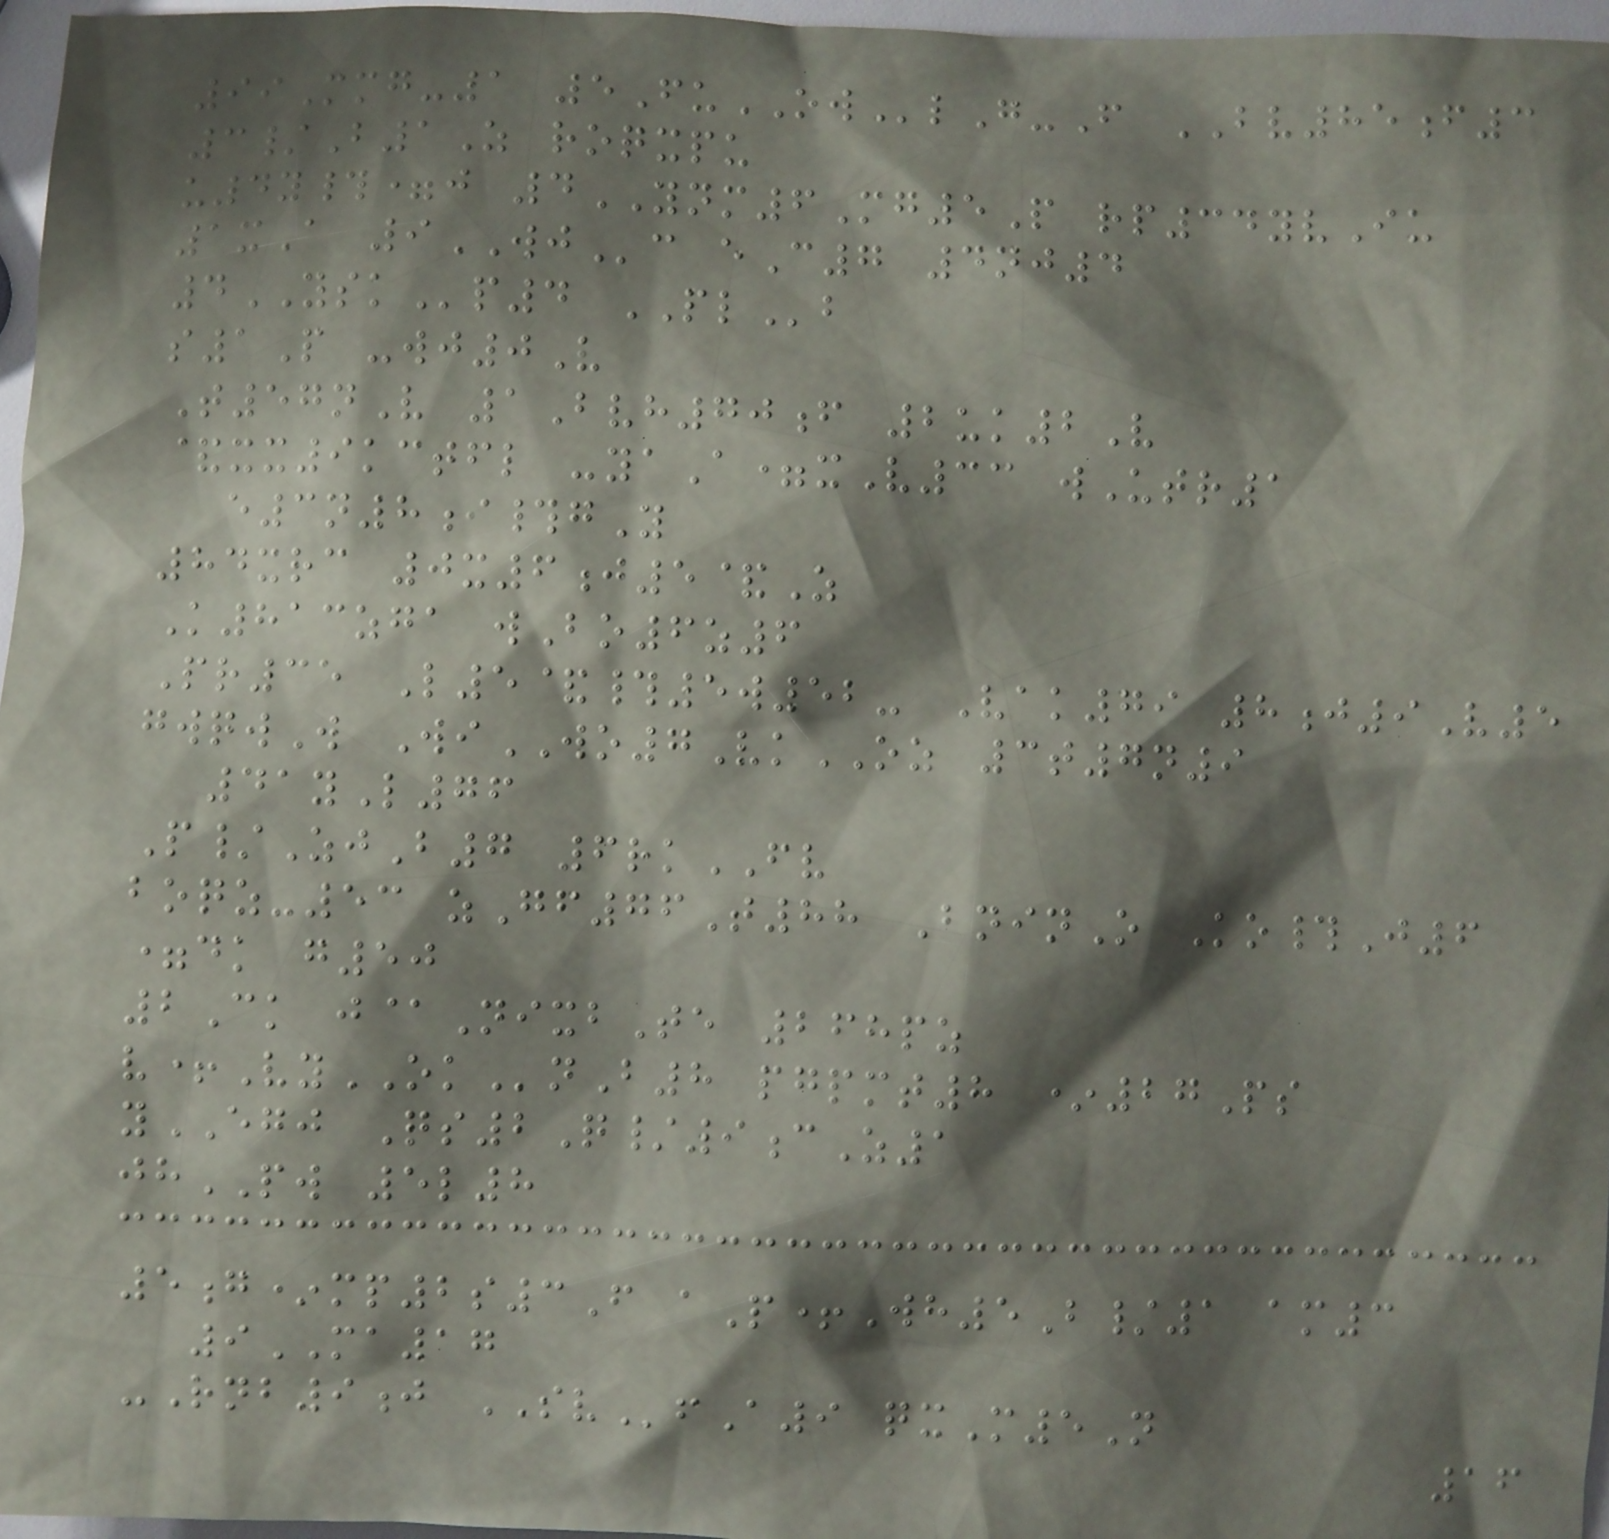99Mmg-1 5FuOWlG-F BV85f3
3/B1Z roqxpu
u4y#=j 4YNM6Mg5P rp34yvIu
1xA 9WJc eC7 4nj4
4YSKp4 PLb
s1P -wj0V
T57nV 1Bvh70f 2uk2V
&xx9kctfl -yaA=xV33 wUtr1
e3n8i#gY
84xrc 0x6j5&Z
K813zga wBo6z6
Pr35 L5&#5w52- Vak79 8j9V5
gwqwW WiWO7VkOZ 3t7n9
41yL76
P/ZjB7 6rkFV
boqz-53 zGf76T88 BninO Ko#J6
=dk g50
2Ck j@NixbTe 268pz
v+VyOKnB8 pgpmt8 *27Ps
yEGJ Qs2Q/9cZ1
jhPW 5l8
5g*mp2s3F aP+Wh5B/1 am3
9MA17
-Rnb9j SVfA9 qxM5N
16
